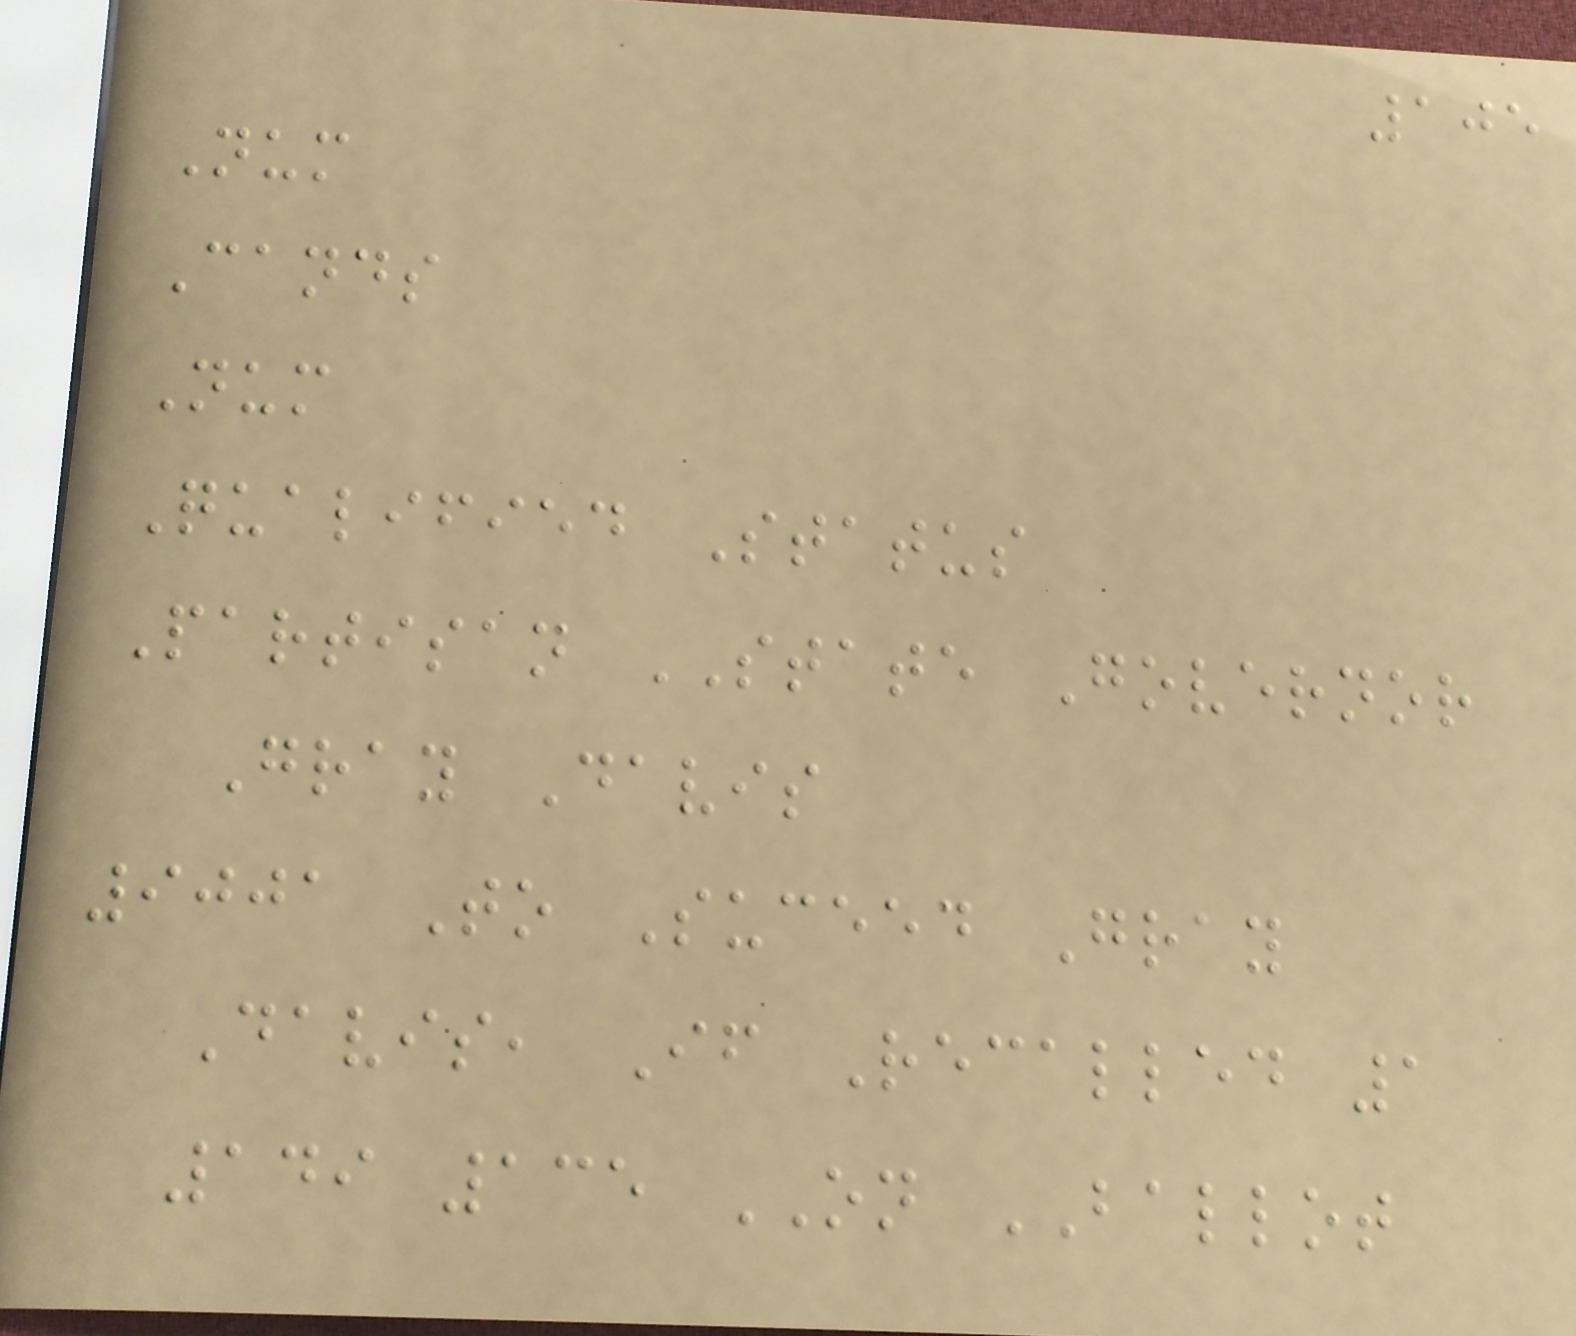105
Num
Cands
Num
Qualified Status
Partisan STATE Governor
Gray Davis
9001 To Suceed Gray
Davis, If Recalled 1
149 135 ON BALLOT
